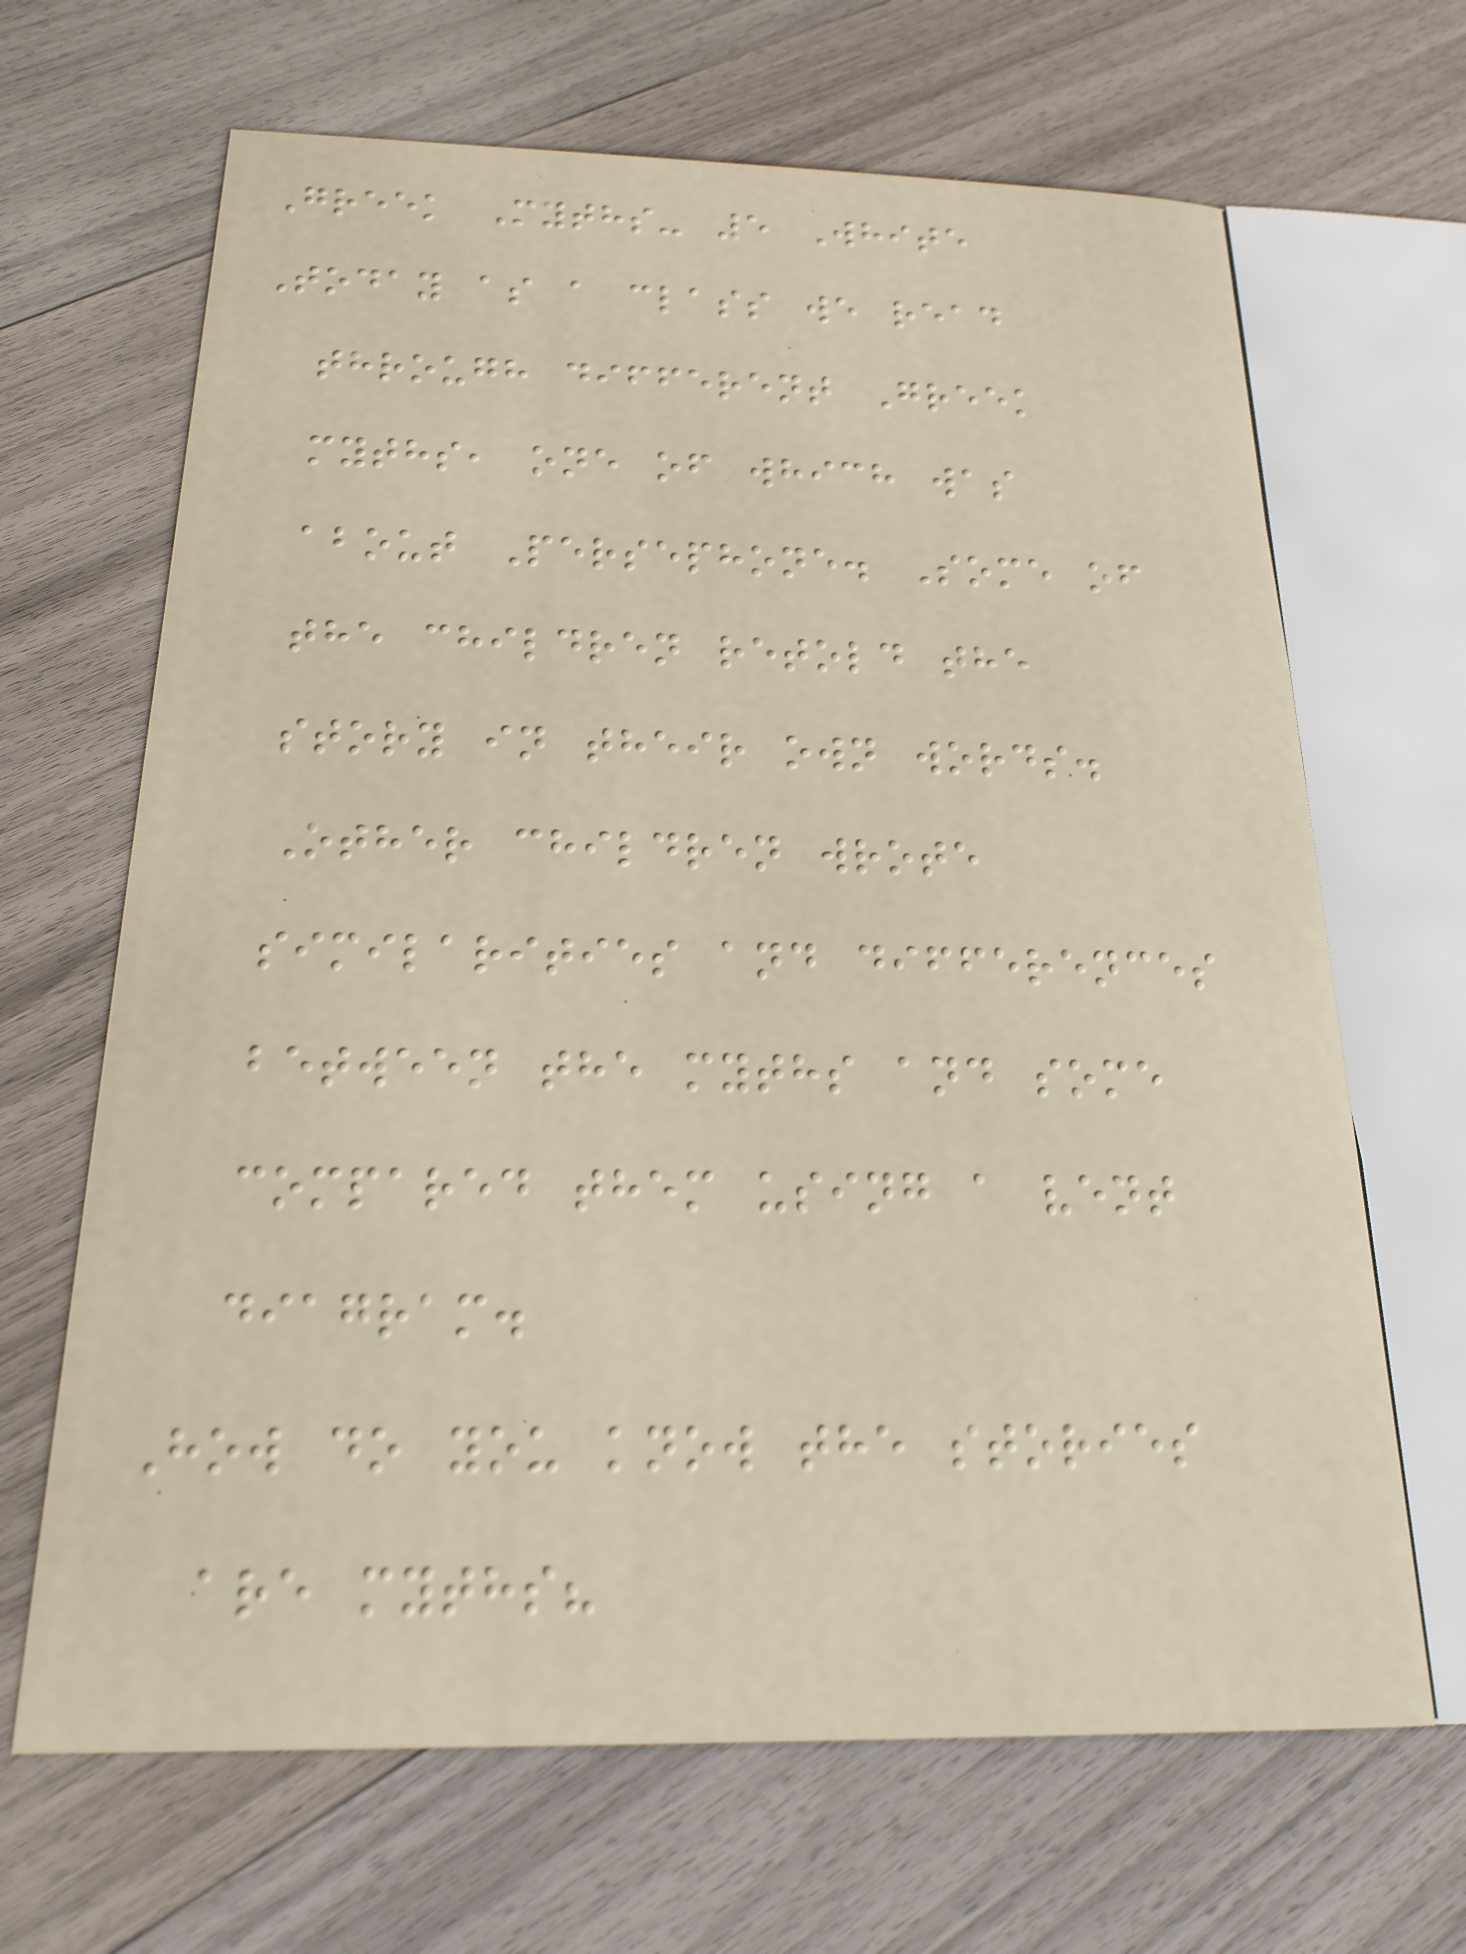Greek Myths- 5 White
Today as a class we read
through different Greek
myths, one of which was
about Persephone. Some of
the children retold the
story in their own words.
Other children wrote
similarities and differences
between the myths and some
compared them using a vent
diagram.
How do you know the stories
are myths?
